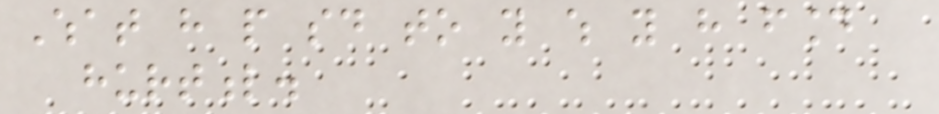What have people said to you which you have found
hurtful.
